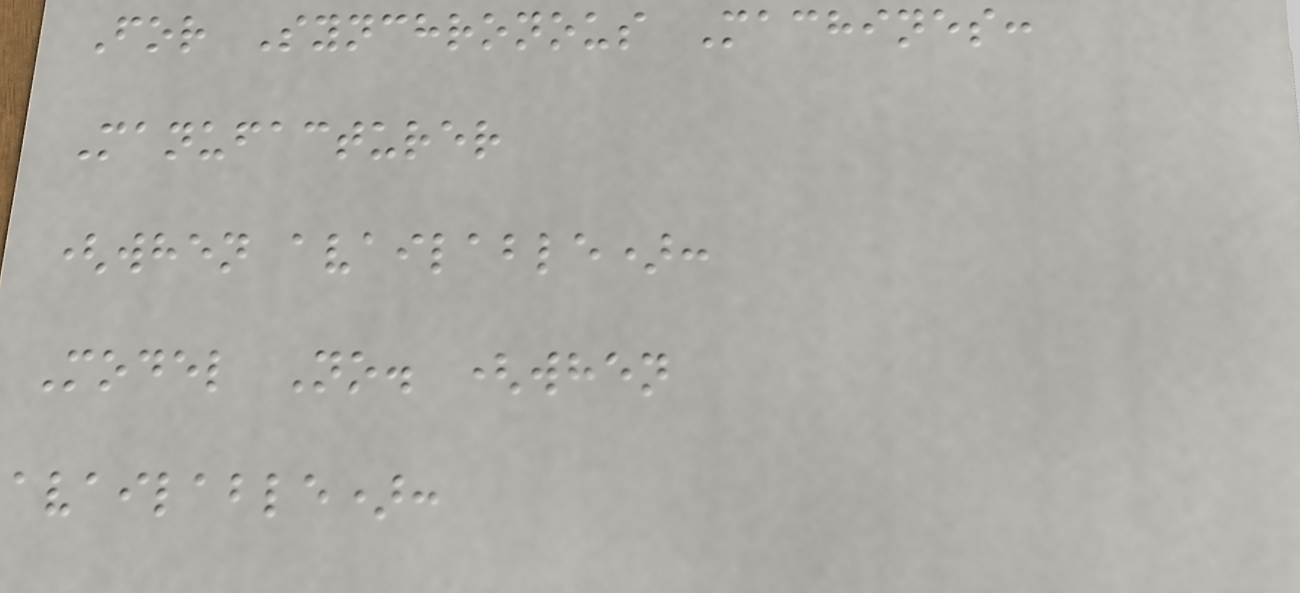For Synchronous Machines:
Manufacturer
(when available):
Model No. (when
available):
